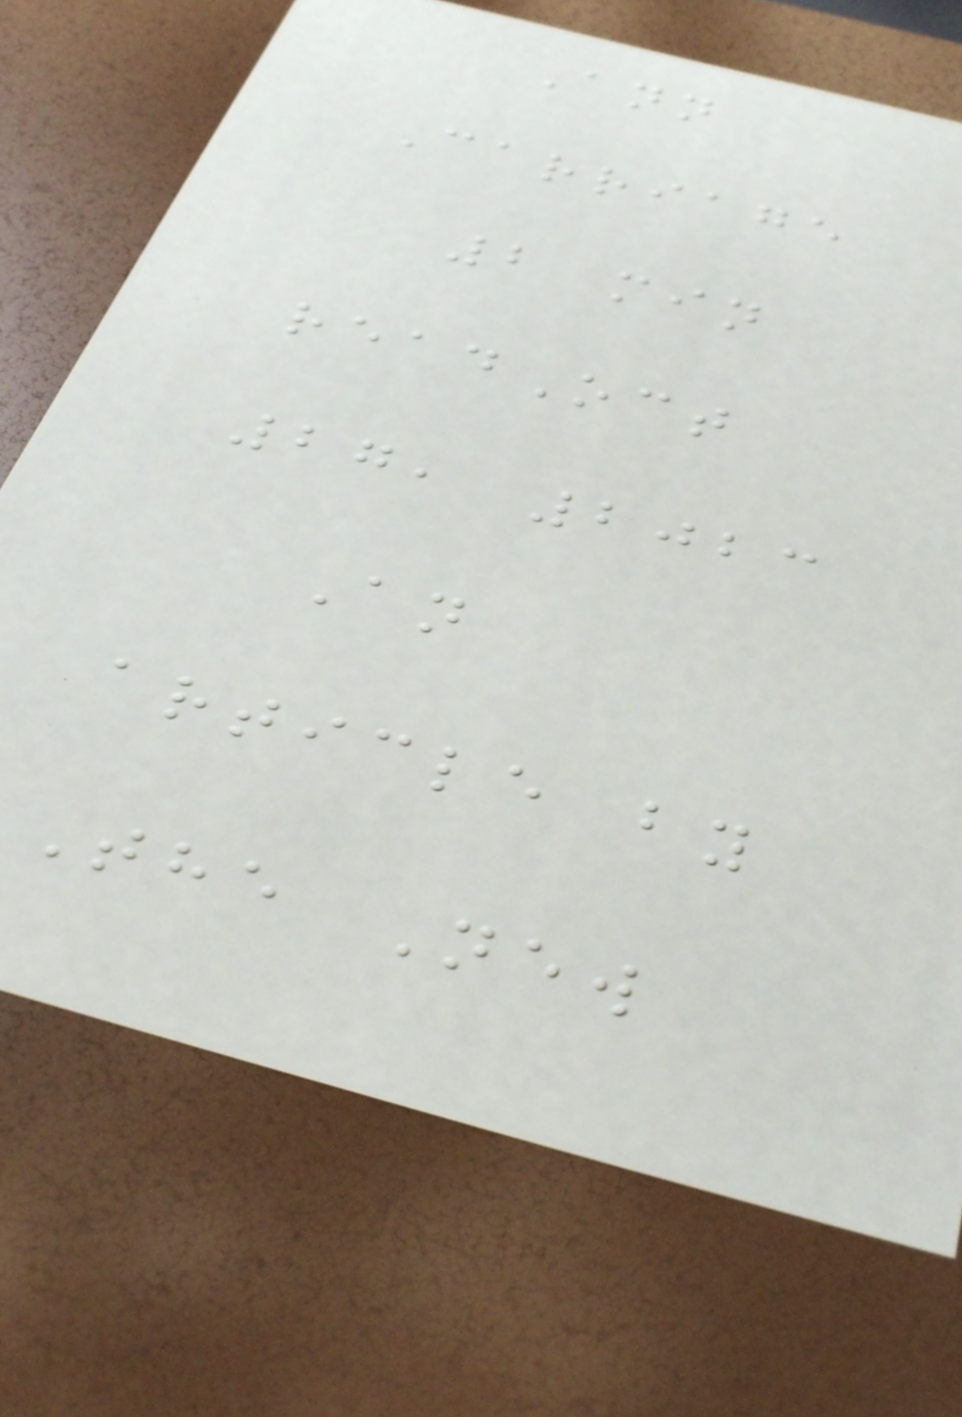Ann
Carriage
2 min
readOct
27, 2023
An
article by
The New
